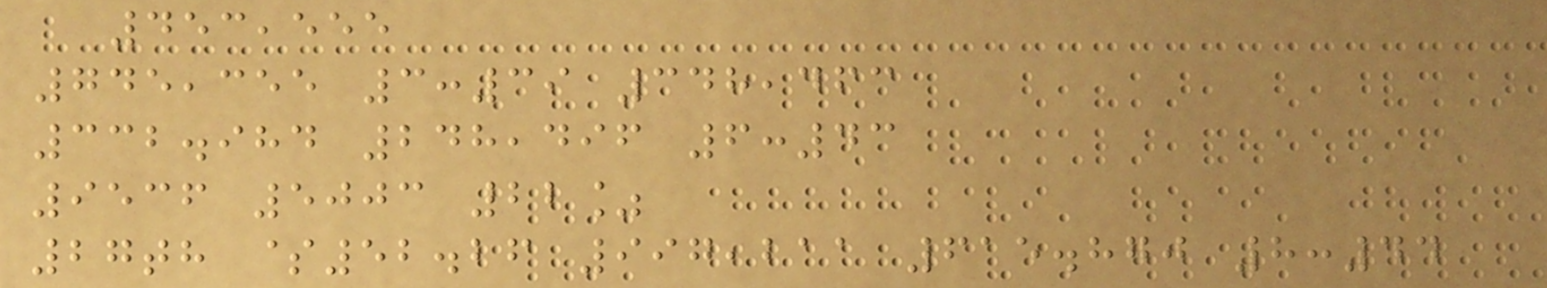453,555
745,355 3:39 348,463
332.984 248,496 6:43
9536 5003 22%
27th $52.26 997,211 615.870 8:44
